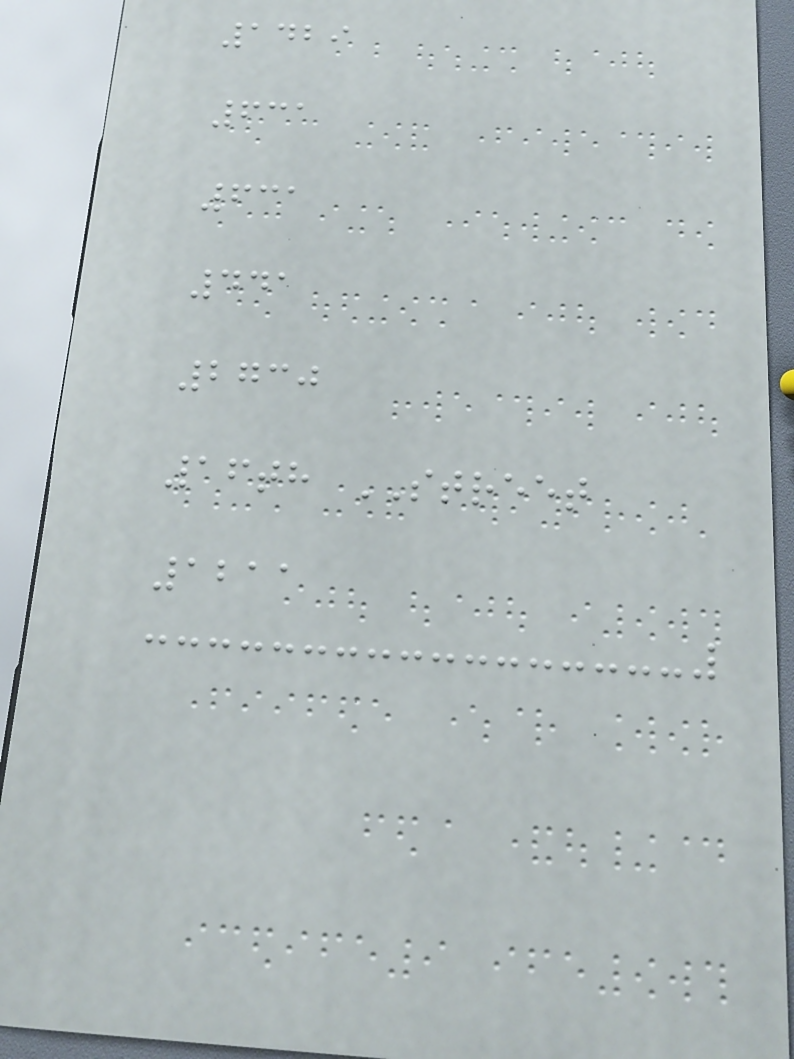1429
631
631
441
2730
16th STREET
1211
